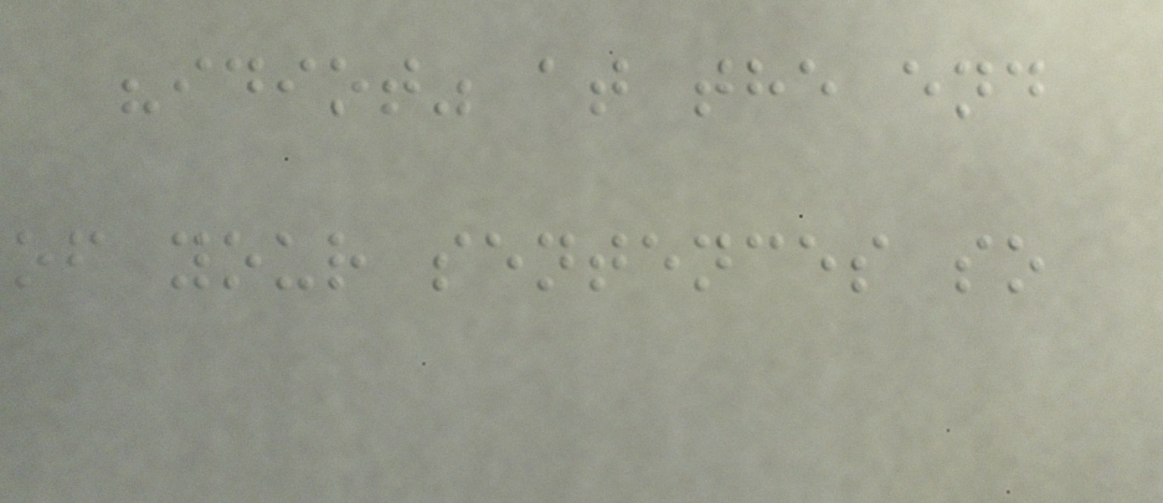"idiot" at the end
of your sentences so
